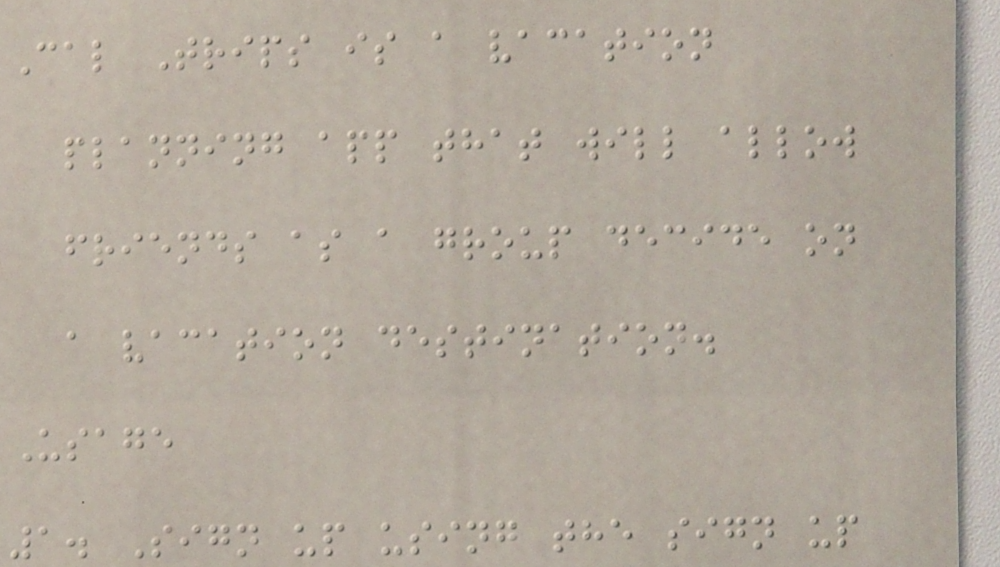Cal Trips is a vacation
planning app that will allow
friends as a group decide on
a vacation destination.
Usage
1. Sign up using the sign up
